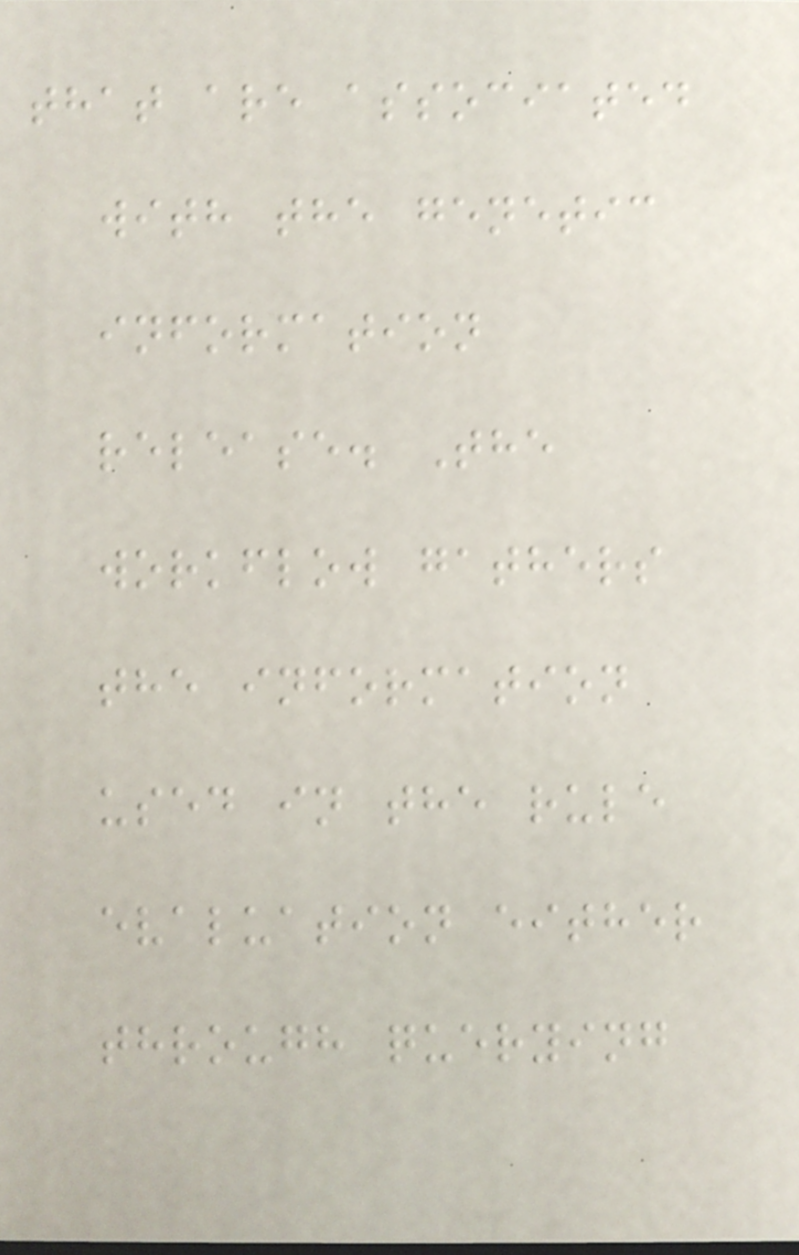that are associated
with the genetic
information
release. The
workflow gathers
the information
used in the rule
evaluation either
through querying
